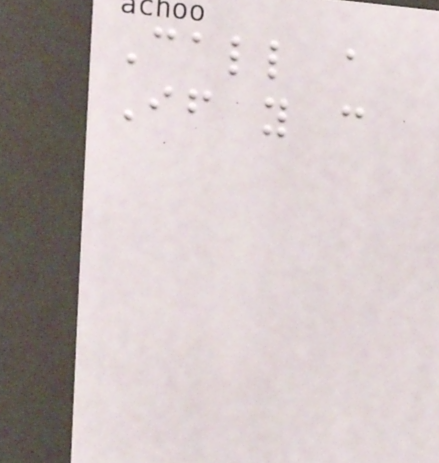Call a
If you can
